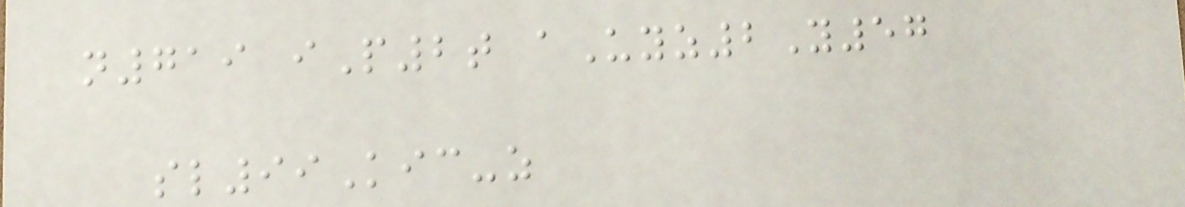n719 iP2t aUyz2Y57
sl99Kic-z
